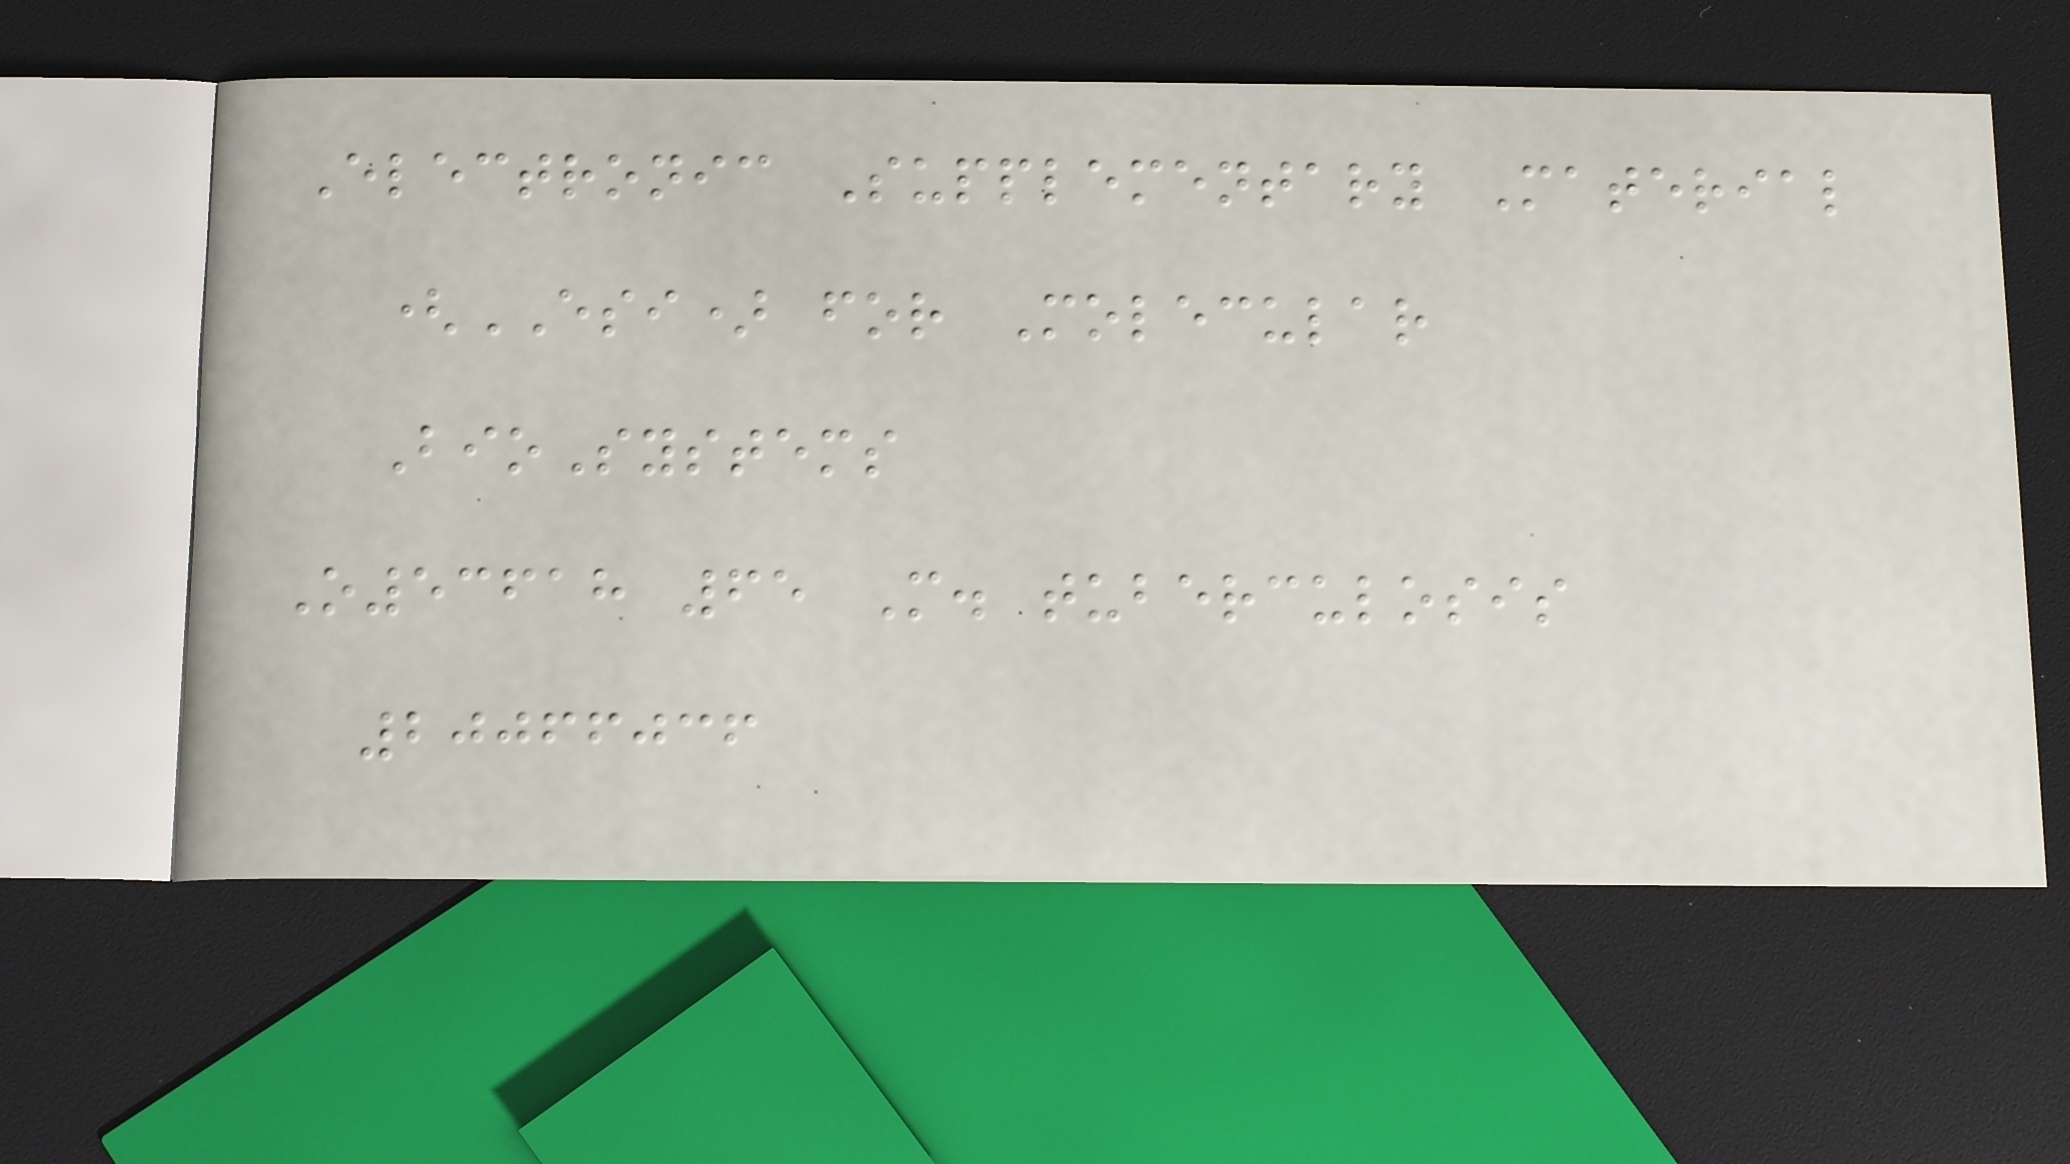Electronic Supplementary Material
(ESI) for Molecular
BioSystems
O53618 65 M. tuberculosis
20066036
